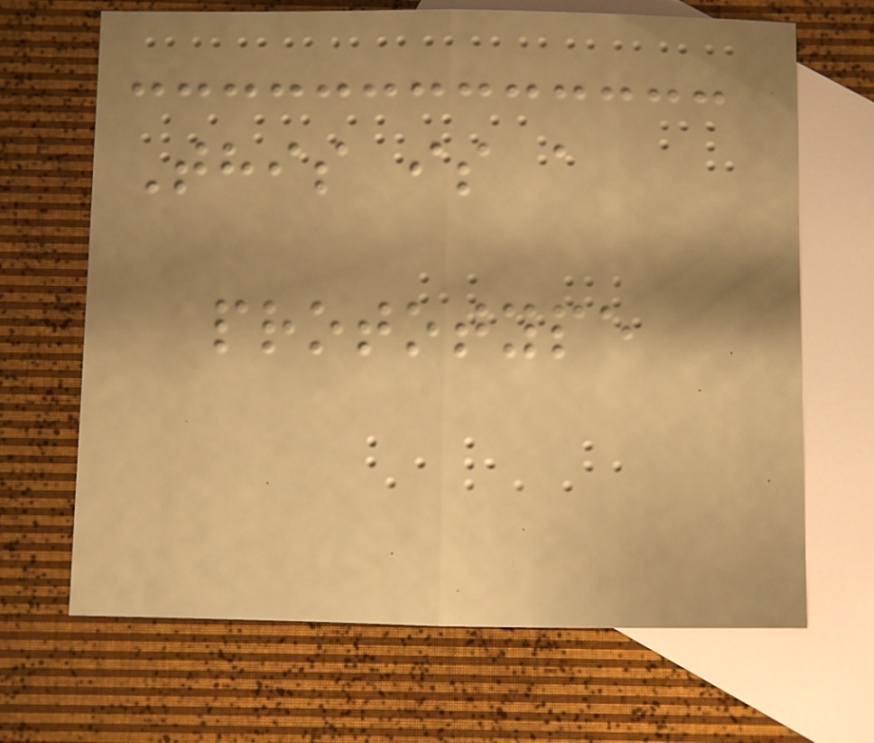This is a
prototype
